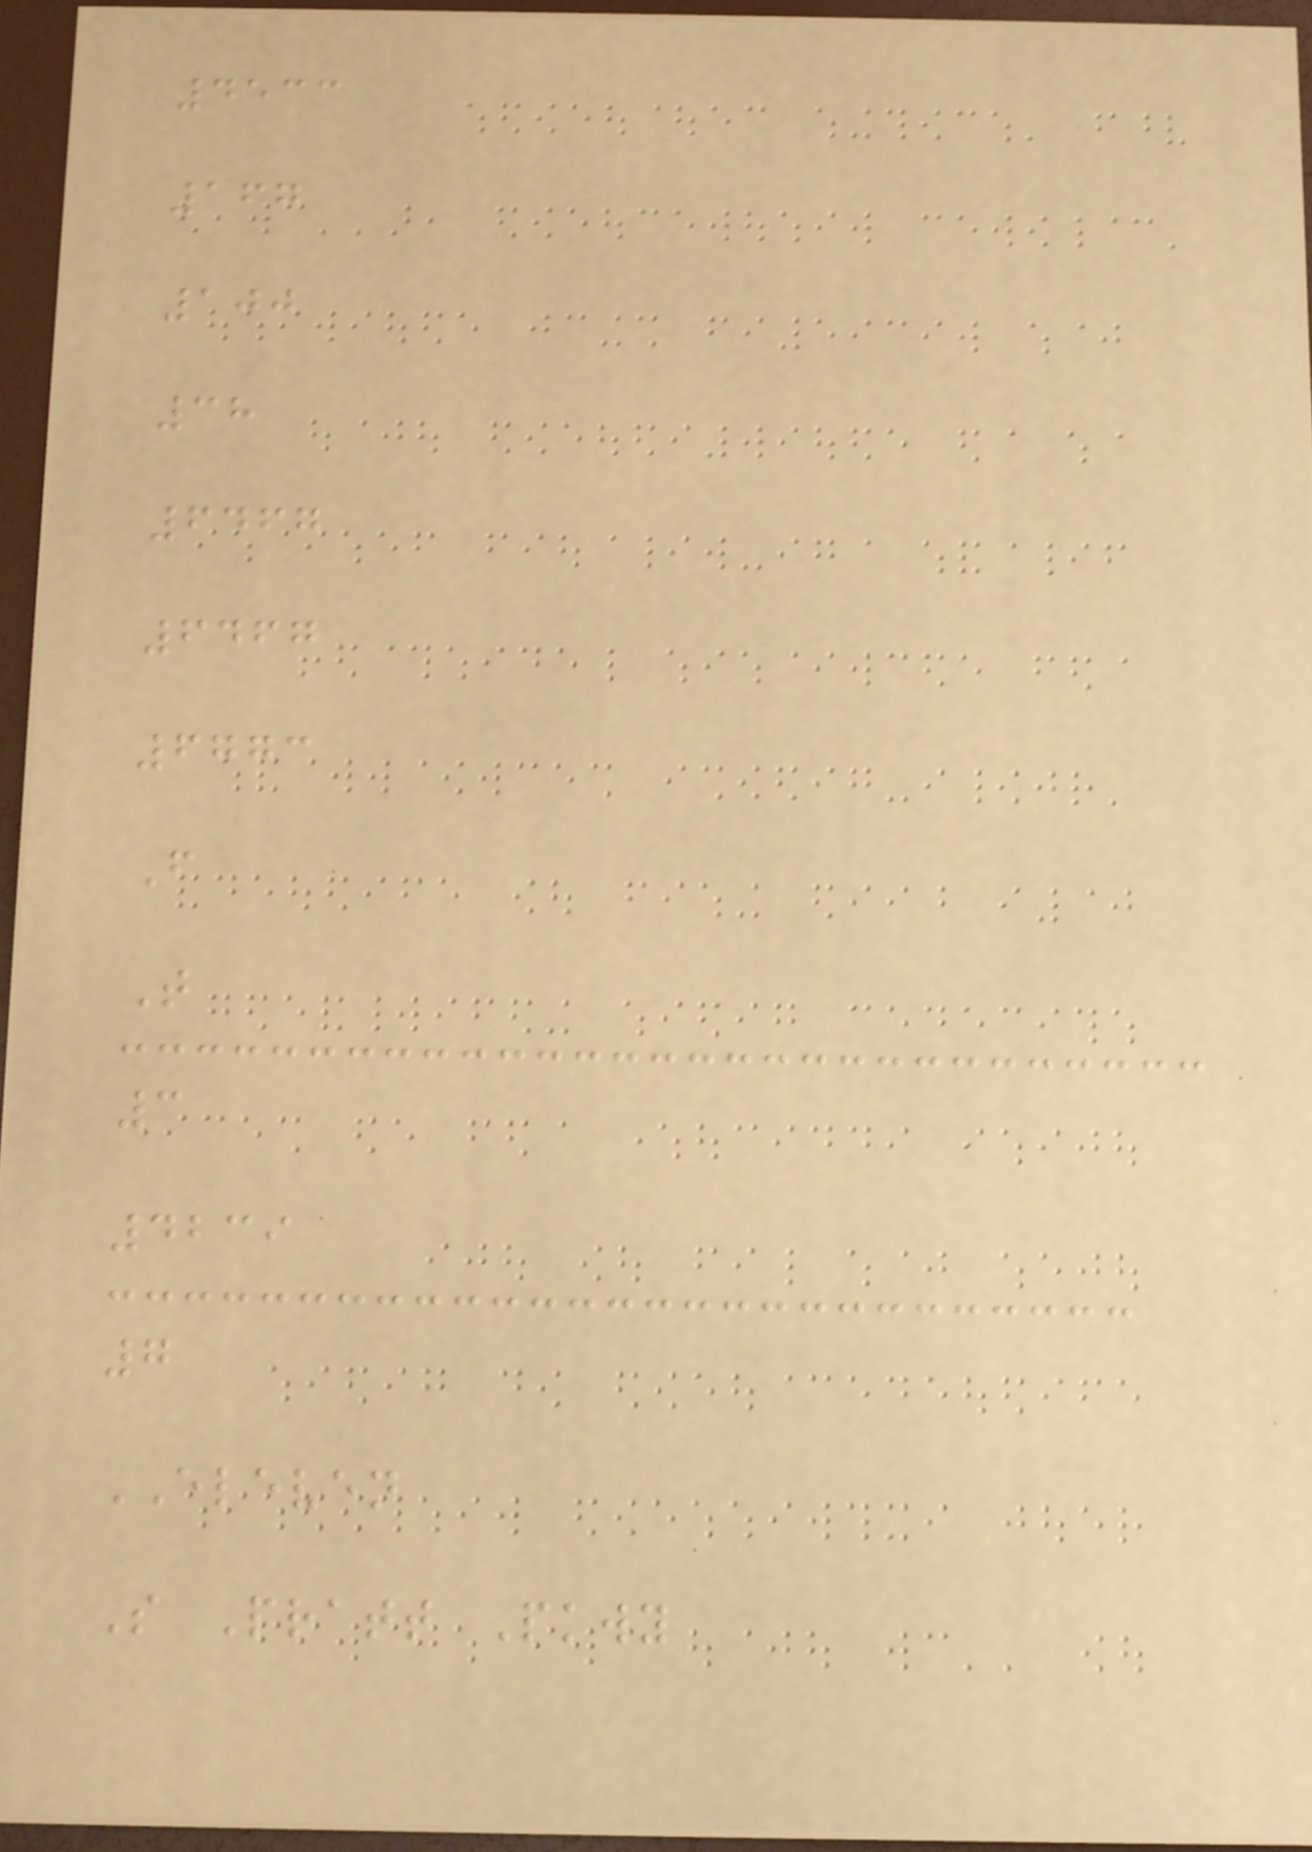4533
167
100
38
6467
6467
6773
F
T
3
4239
7
ELEVEN
S Pratt Pkwy
